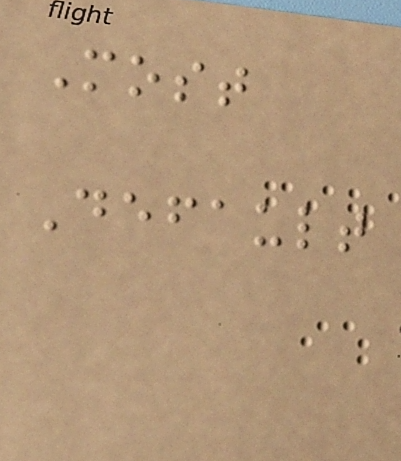Most
Default
